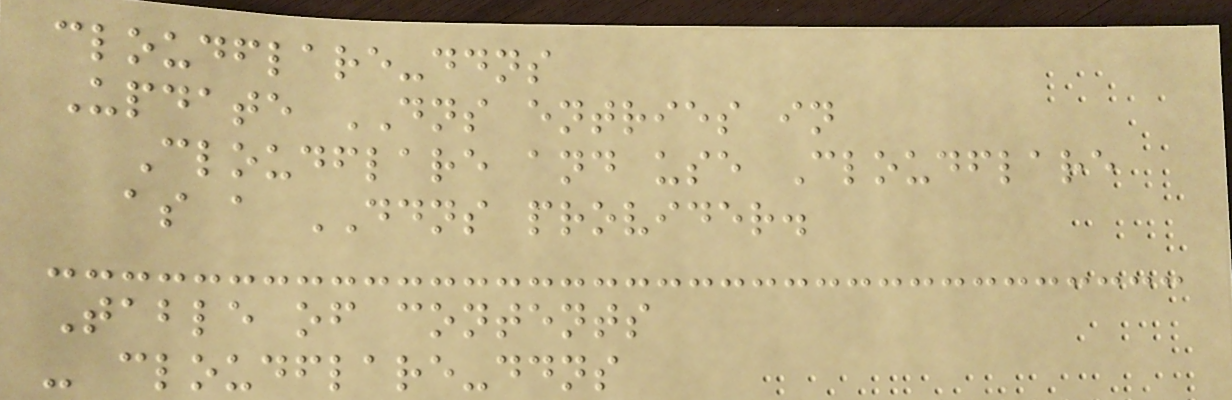cloudflare-ddns
Update DNS entries in
Cloudflare and use Cloudflare
as a DDNS provider.
Table of contents
- cloudflare-ddns
